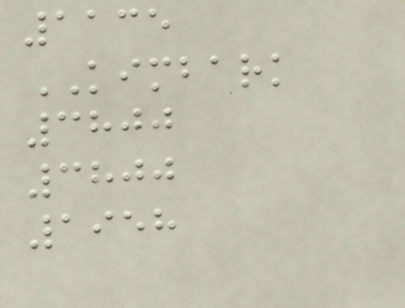1135
KIMBARK
3800
3800
1958
